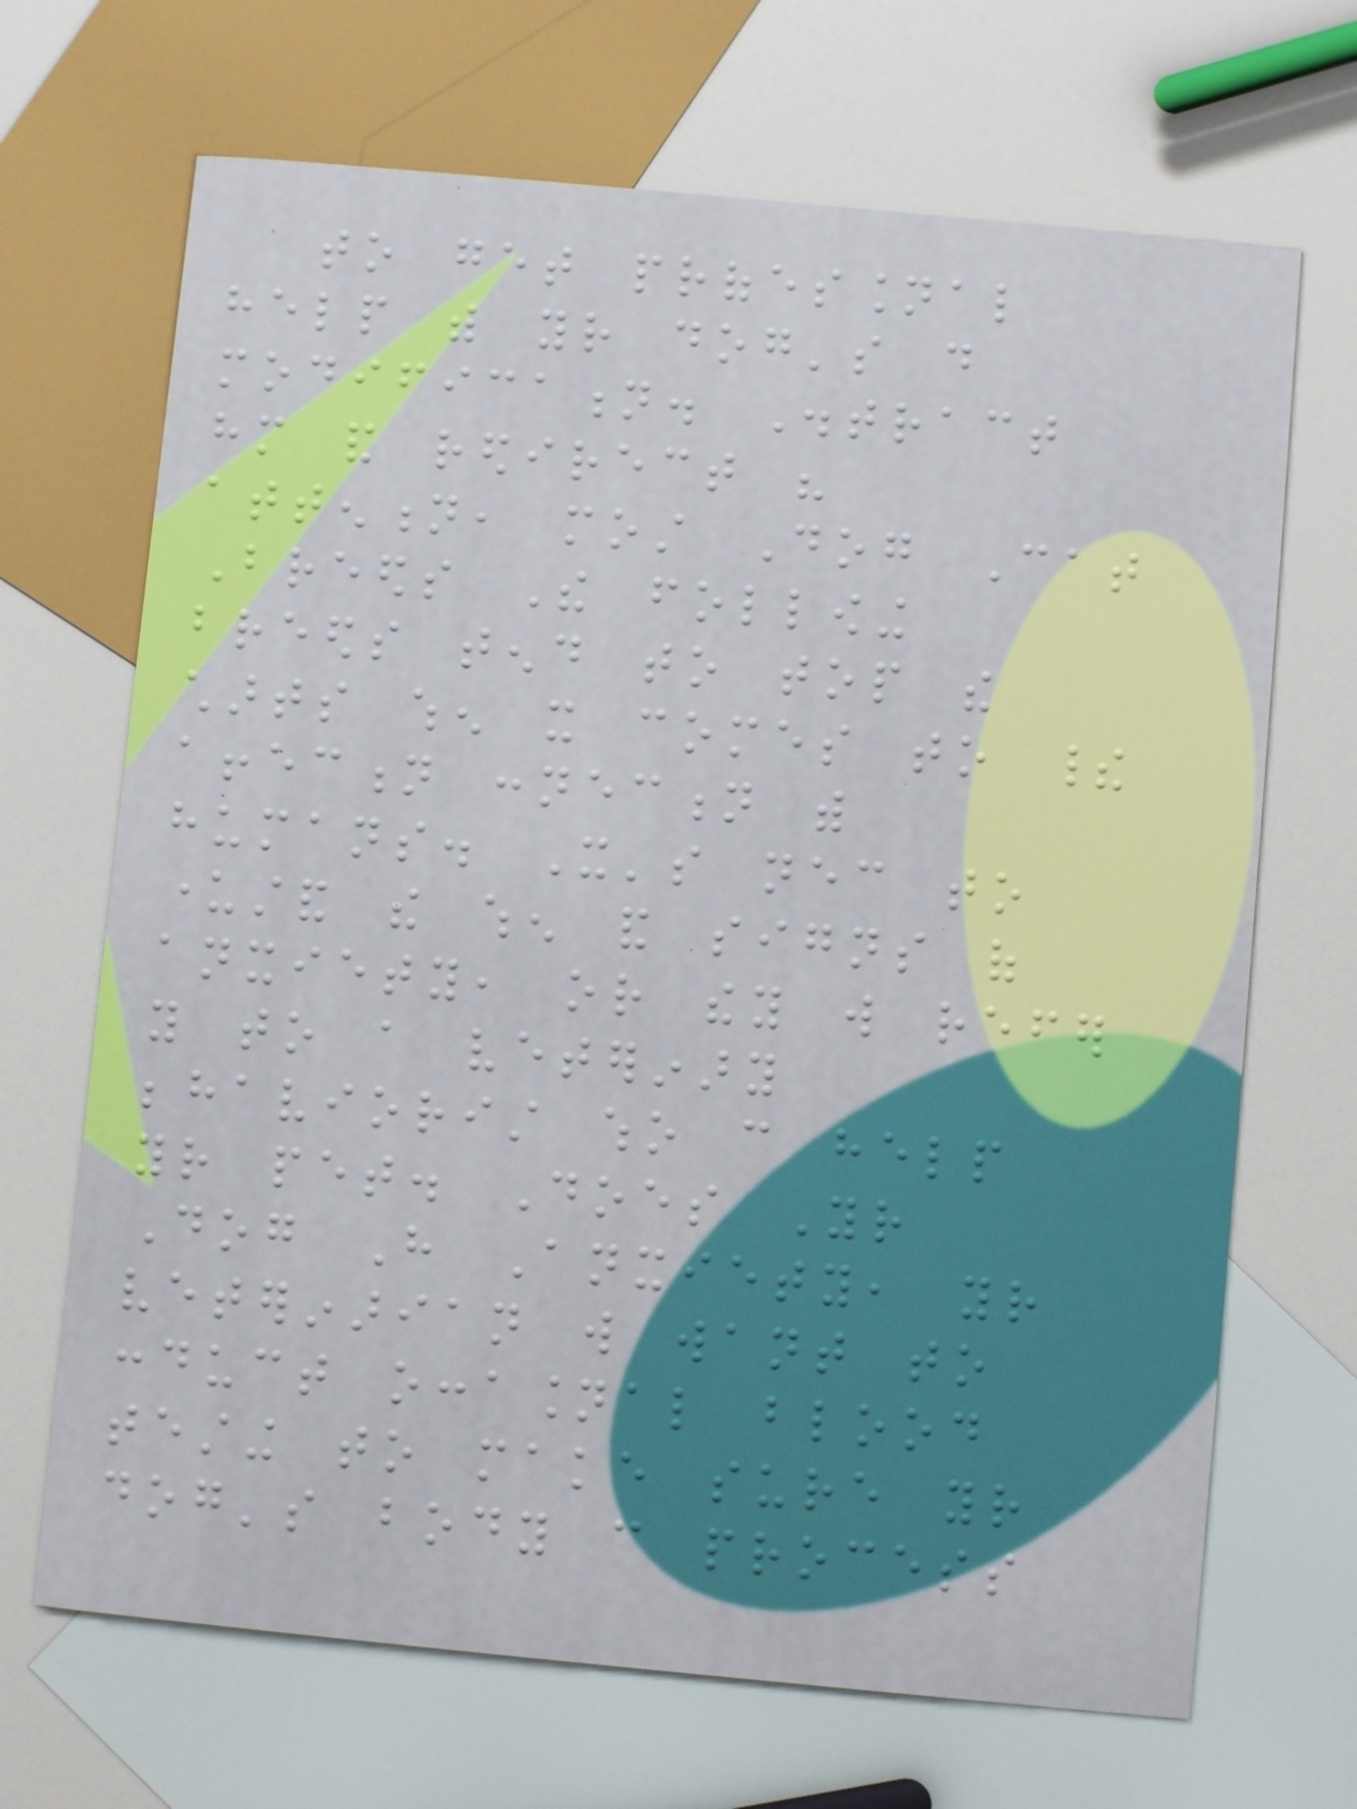to get professional
help with your dog's do
modification. Distract
him and redirect his
attention, most Dog Cat
Breeds The following
breeds tend to top the
charts when it comes to their
affection connection with
humans. It's necessary to
understand the when and signs of
anxiety, or they will refer
you to a veterinary
behaviorist who can help
your pet. Does Your
Dog Have Anxiety, your
veterinarian will want to
conduct occasional blood
testing to make sure your
dog's body can process
